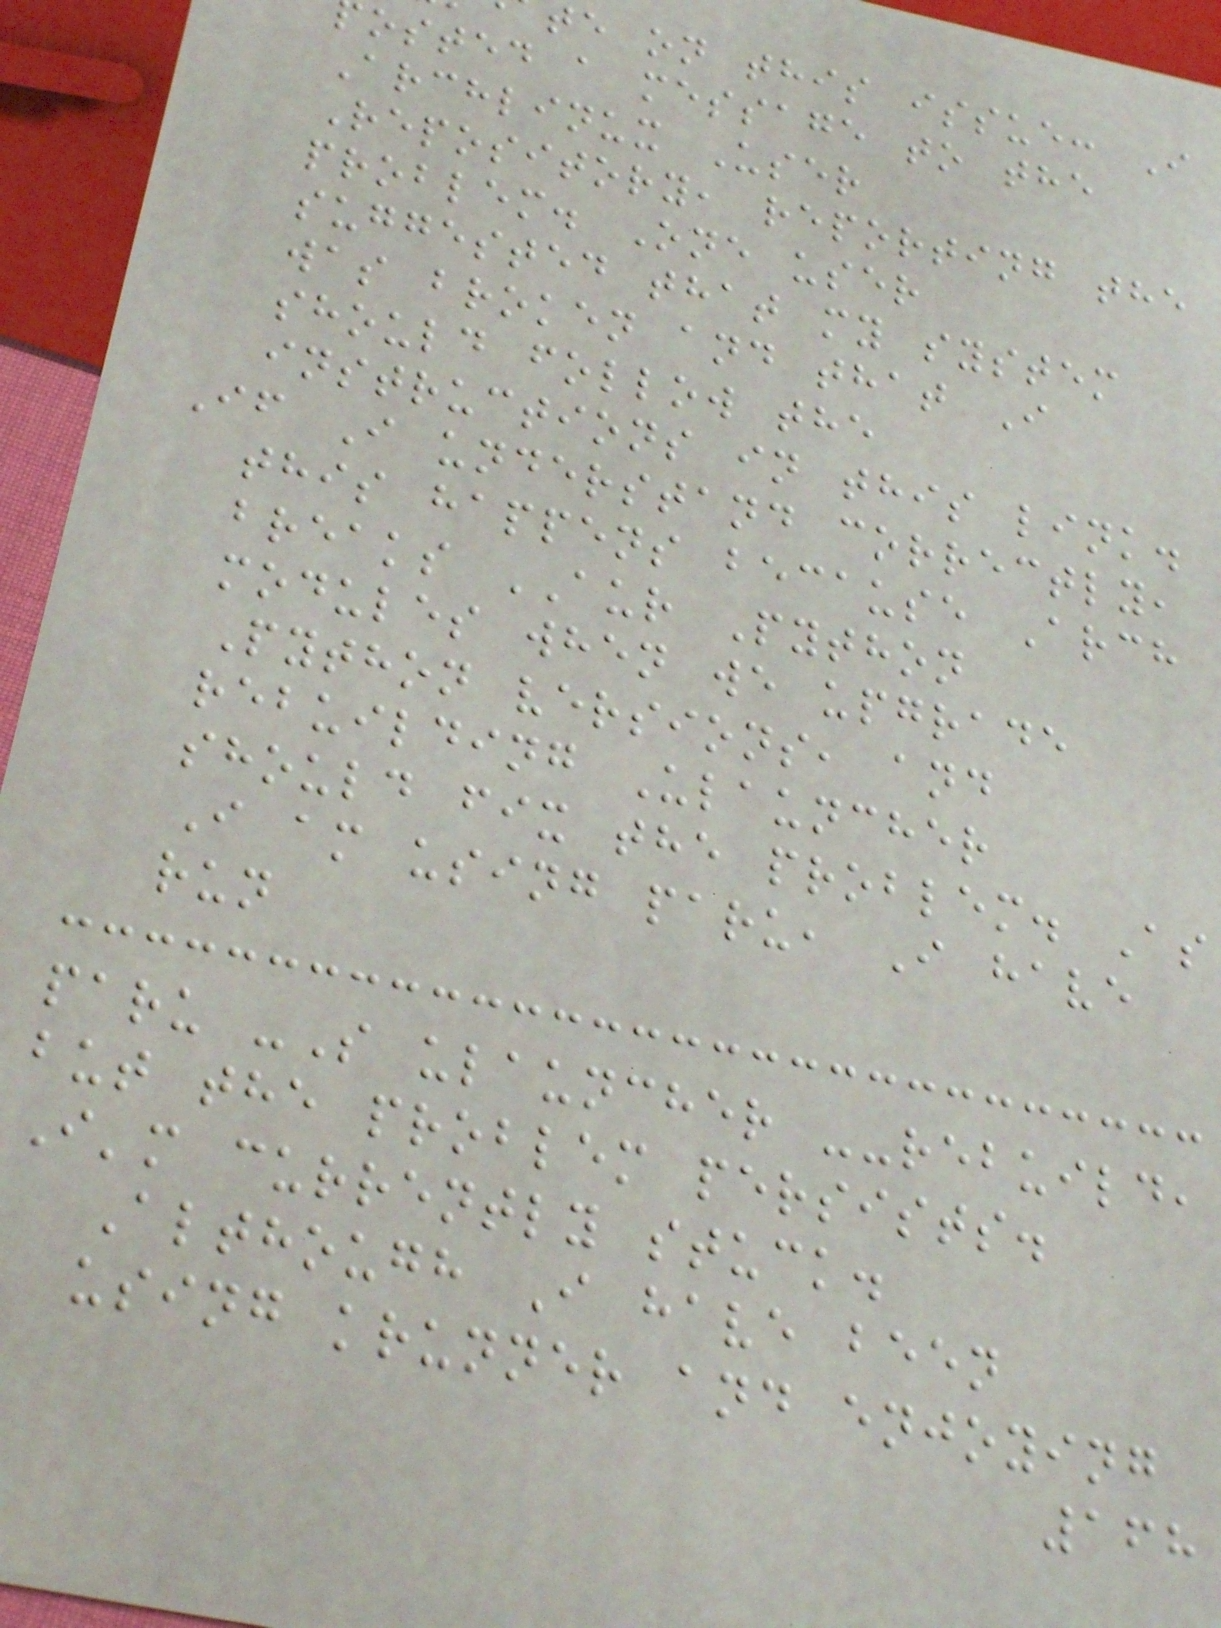te on this issue: I
osted a message to the
Archlinux User
Repository, reporting the
problem. One user
suggested that my system
was broken and that I
should follow the
instructions in this link.
If I understand correctly,
this happens because Arch
breaks AUR Python
modules when we upgrade
Python versions, and
rebuilding Ulauncher
should fix the problem. As
I am using paru, I have
run
paru -S ulauncher --rebuild,
but the problem persists.
I'm currently stuck.
Although I have been
using krunner and enjoying
168
